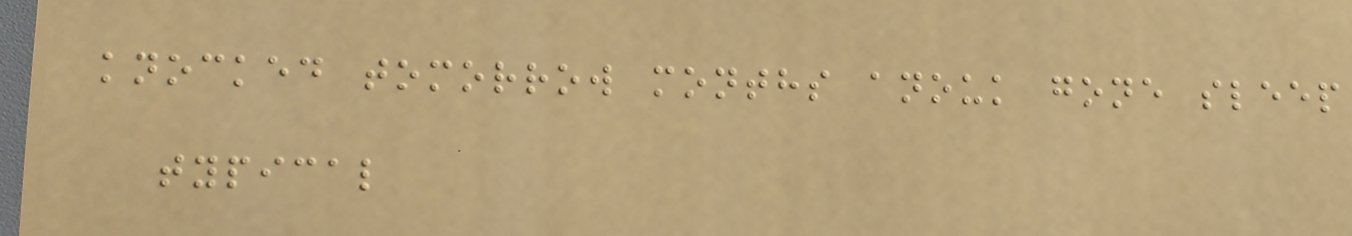knocked tomorrow months anouk gone sleep
typical
